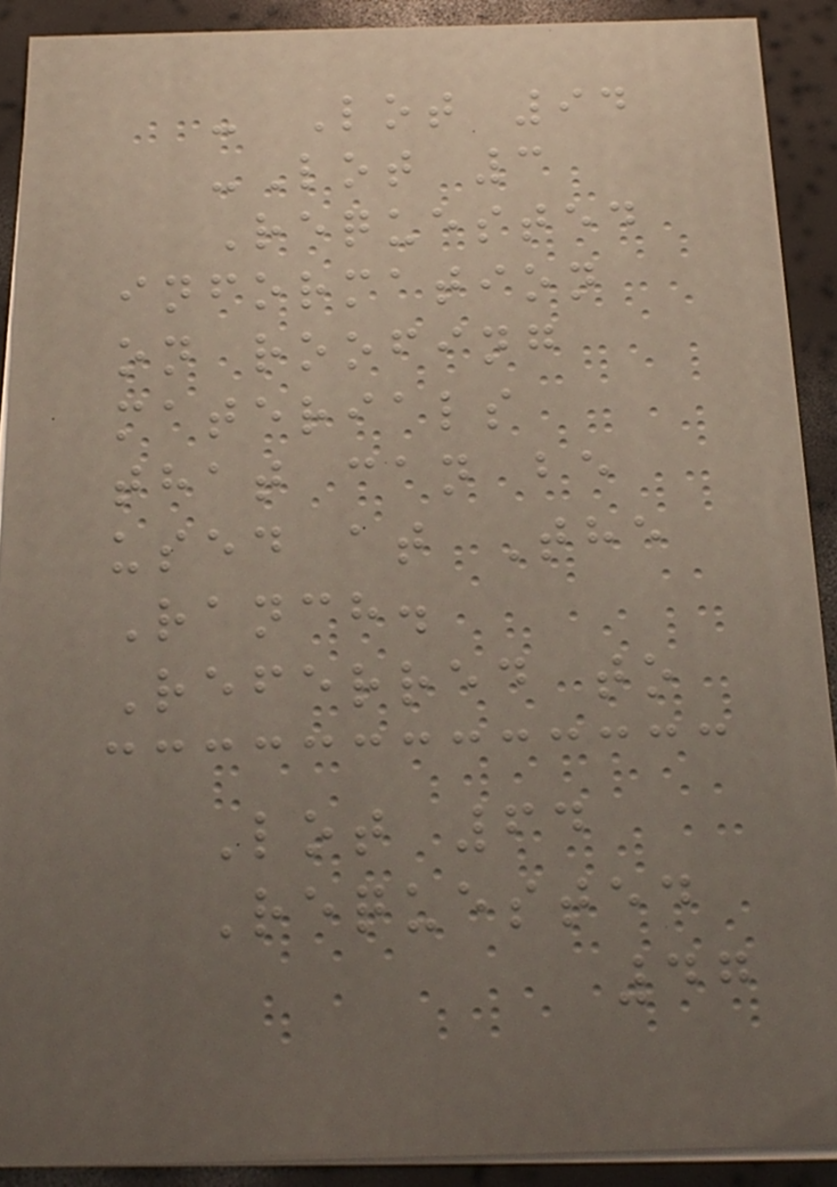- Lot 94
-Lot 3
Requested
information
on roofing
materials
that can be
used at The
Ranch.
Referred to
Lot 64
Requested
47
